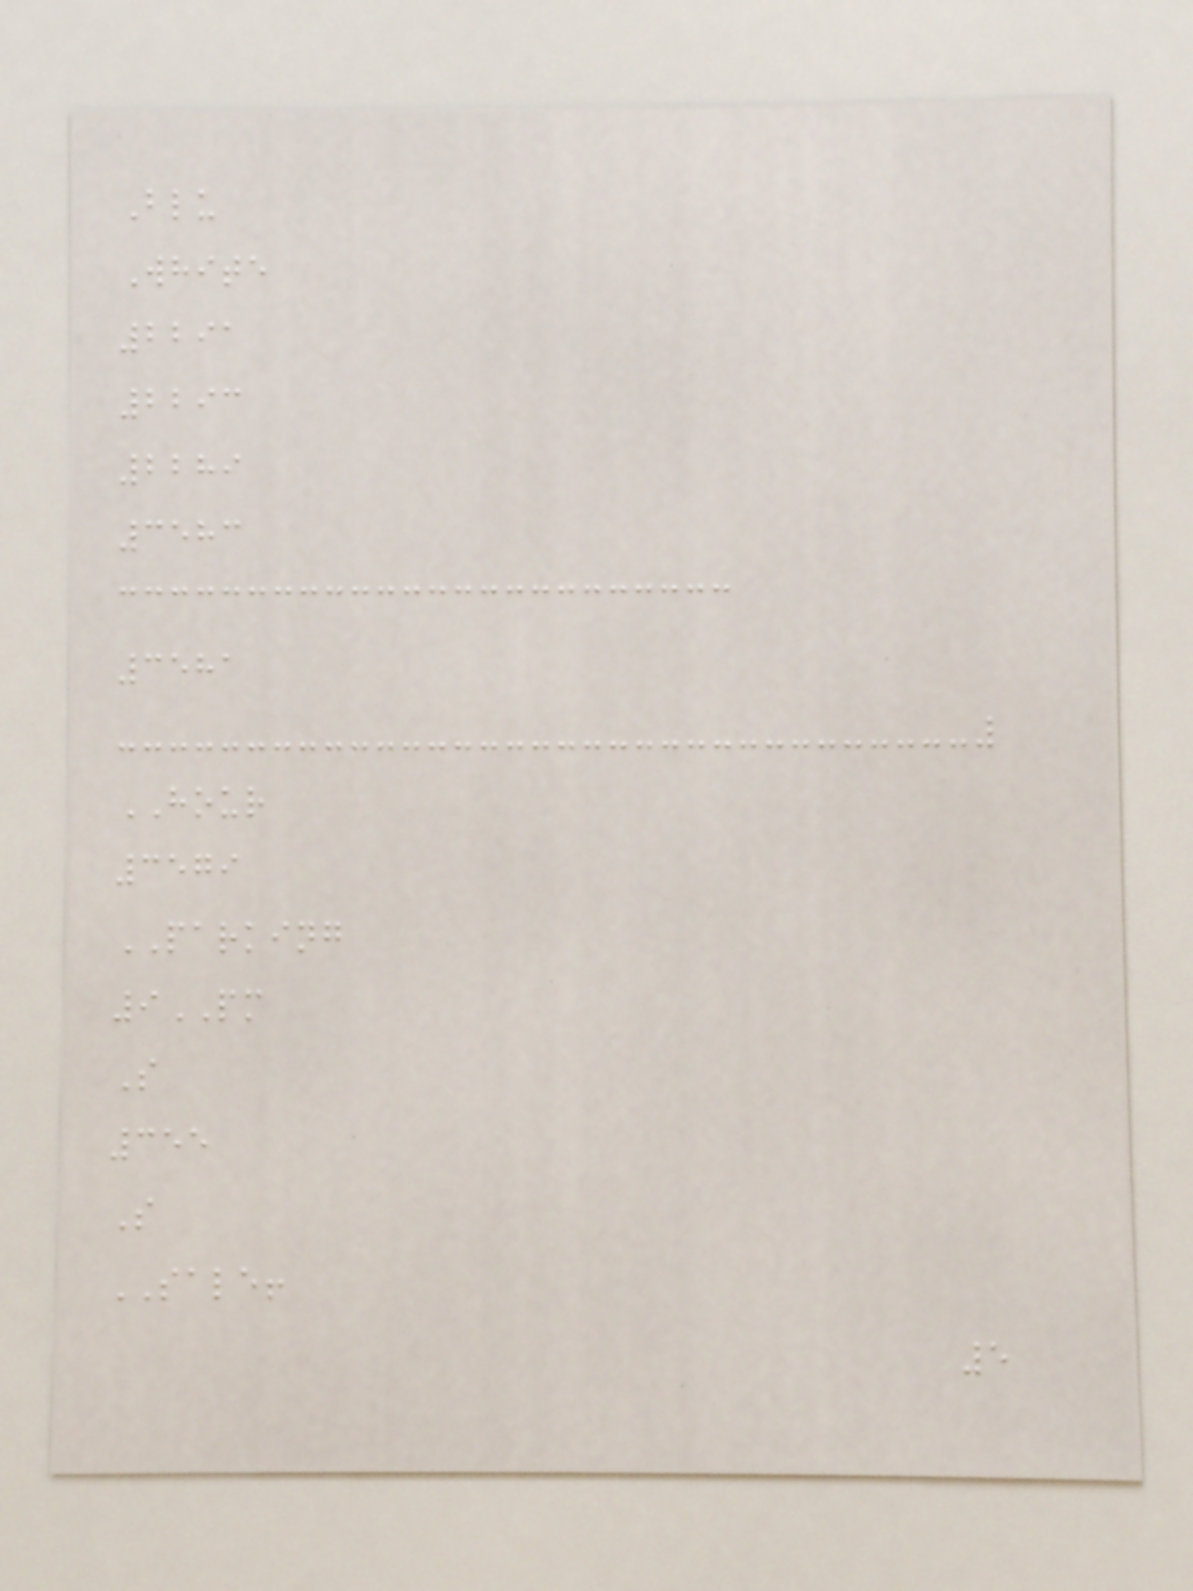Blu
White
2291
2293
2289
3583
3581
HOUR
3579
PARKING
9PM
S
355
S
SALE!
5
